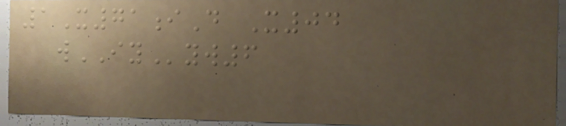1X71iD X04
wIYyw6
